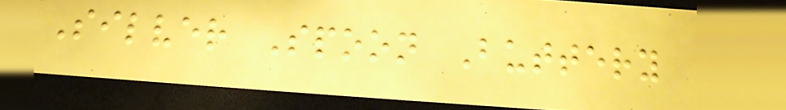Silver Spoon Buttery
